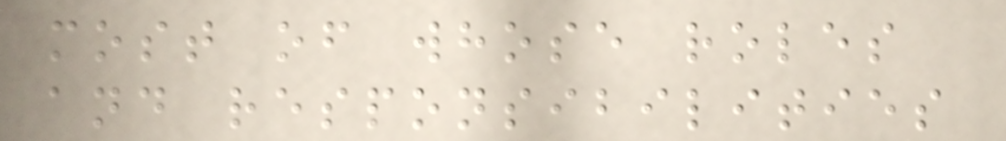most of whose roles
and responsibilities
